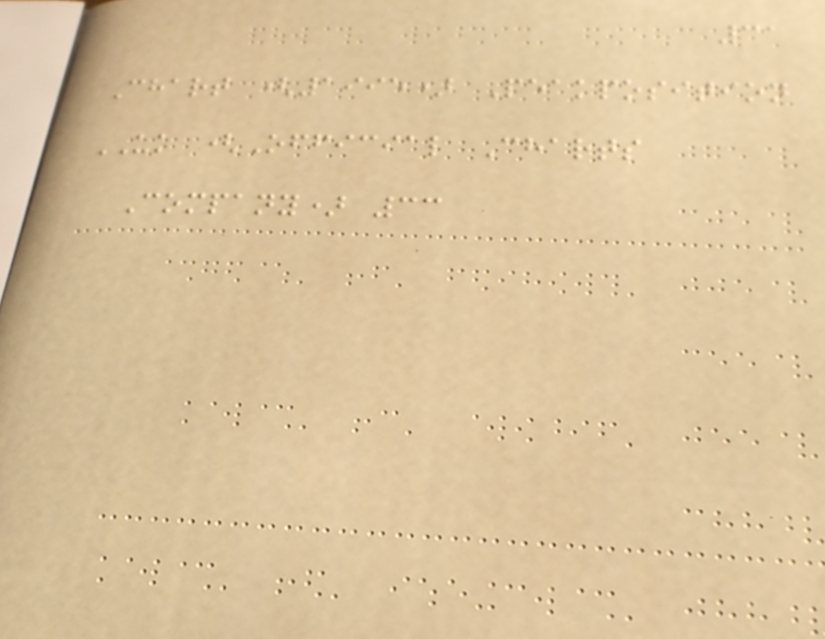31
Chart (1995) Peakposition
UK (Official Charts
Company) 33
